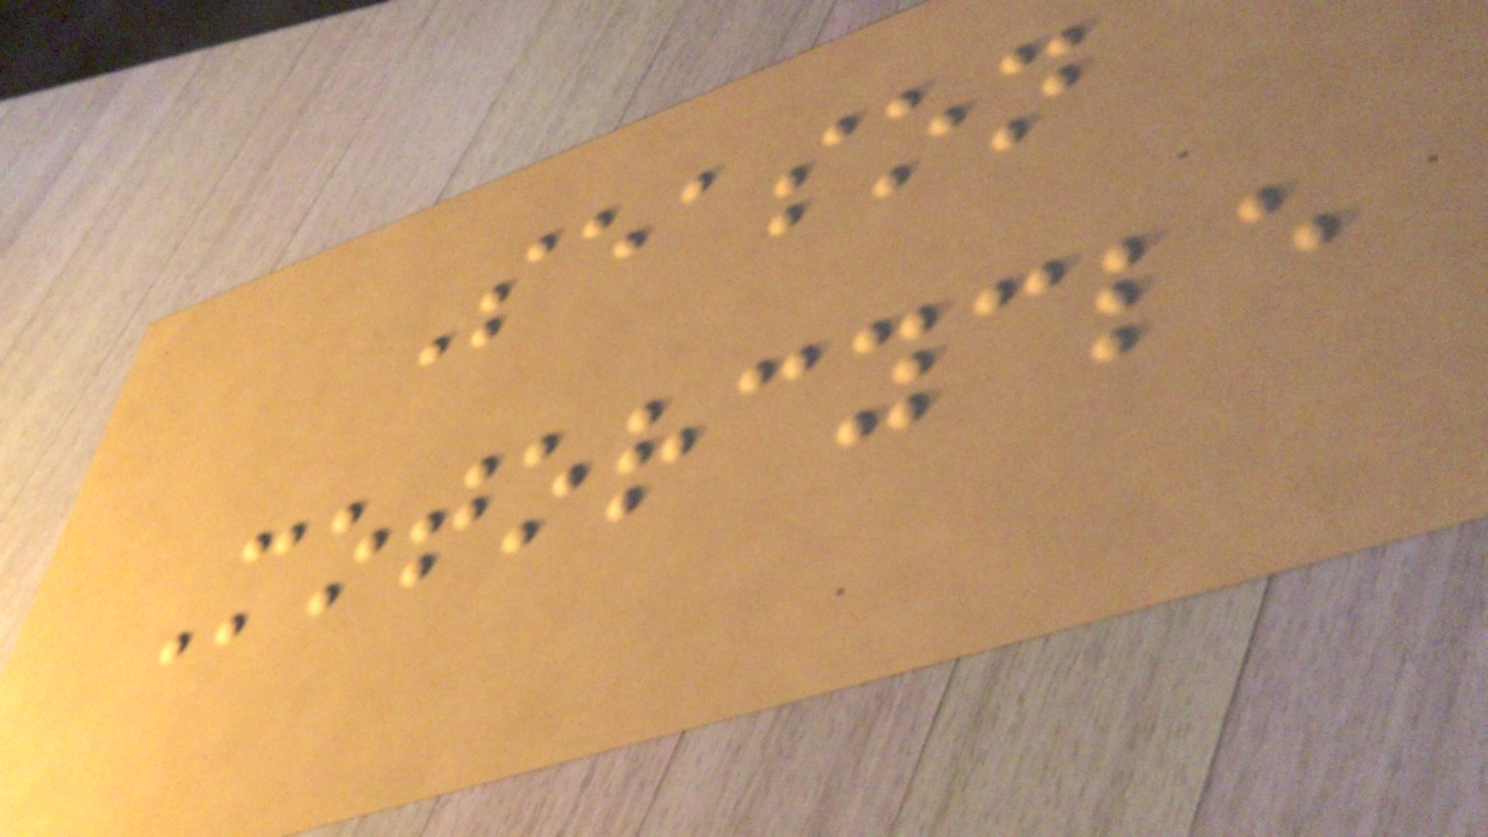Season
Motorcycle
